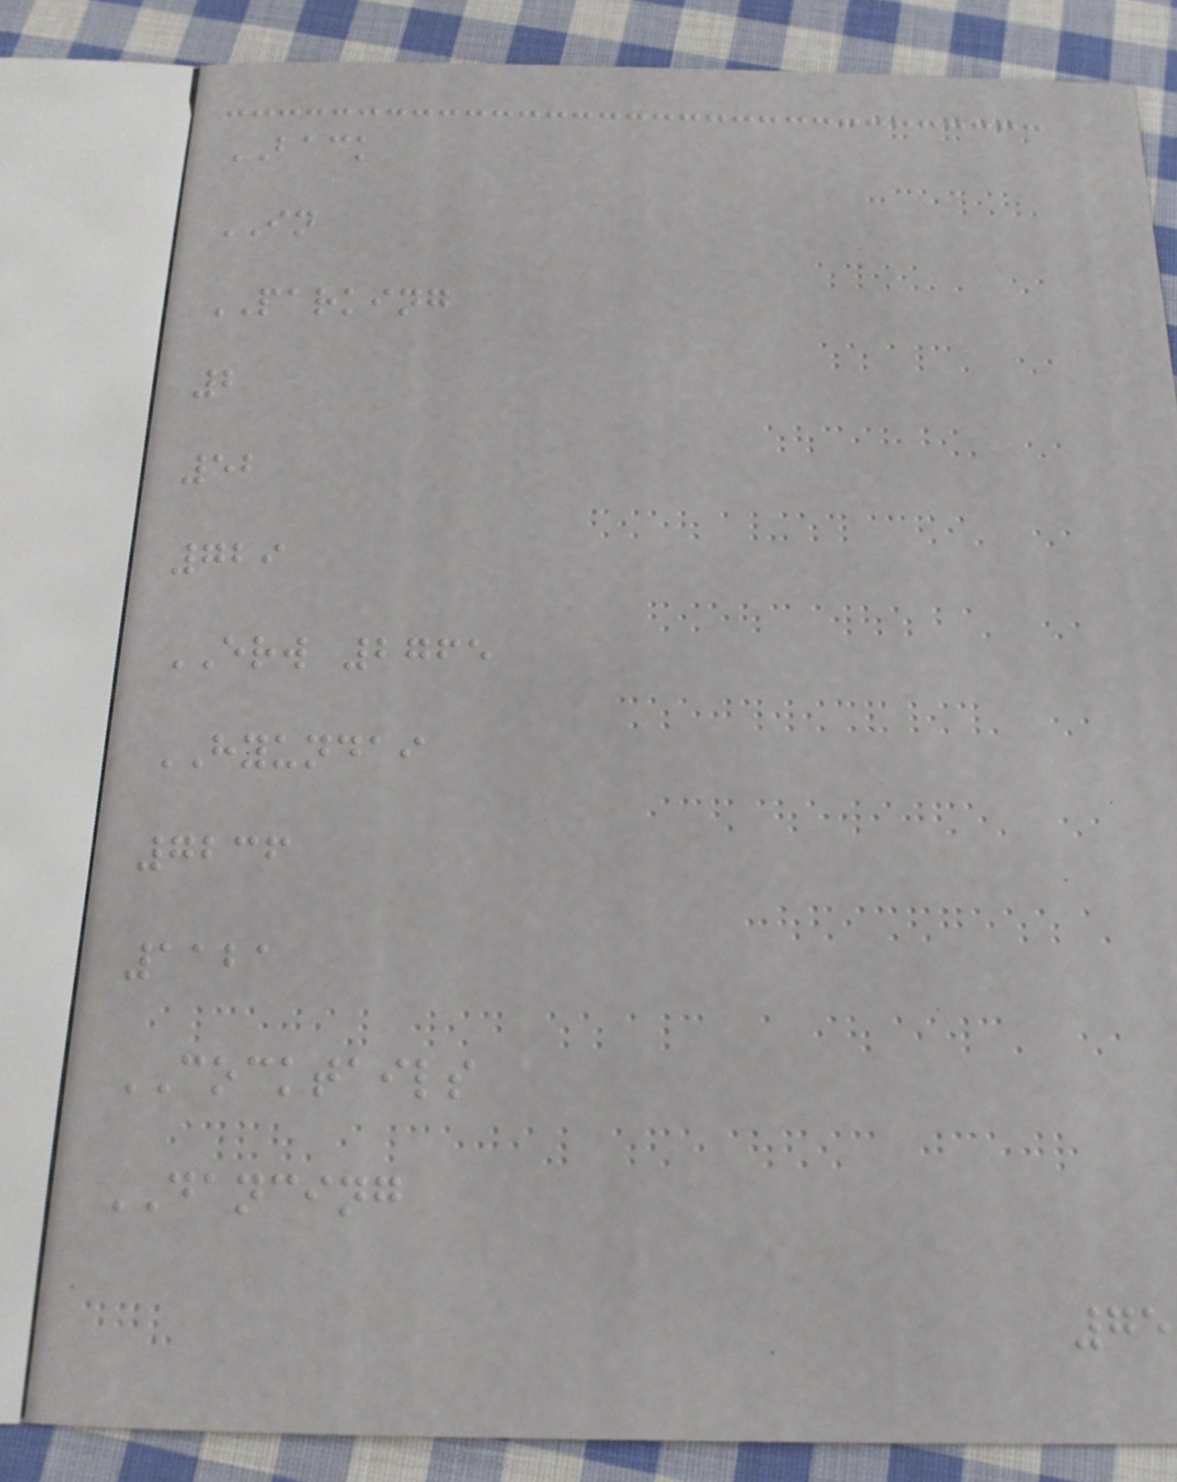BACK
IN
PARKING
2
52
729
ERW 2765
HYUNDAI
7236
1121
COCKTAILS
DANCING
75
